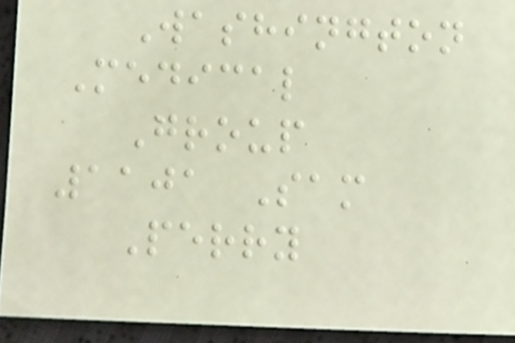Washington
Medical
Group
1101 Sam
Perry
